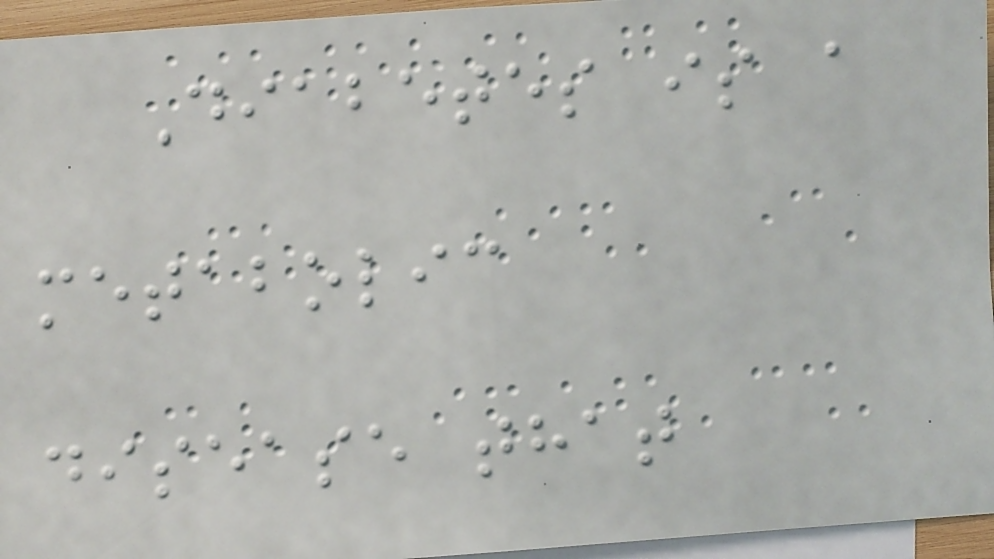Diabetes is a
metabolic
disease that
